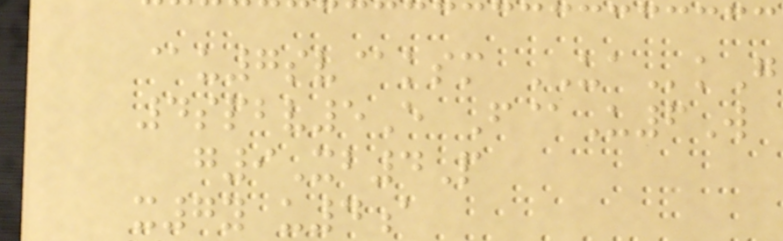@u7sv@ksm UAkG
4spbv5E F@U6W
g9Xb4P
x7y u4a
